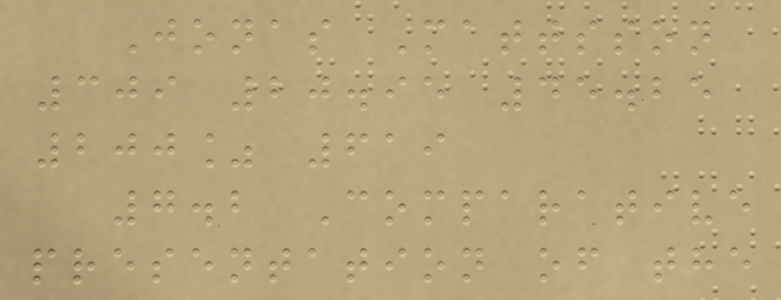Jonas Mattsson
309 20.95 45.25
200% 619
7.2 Comparative
presentation of the
